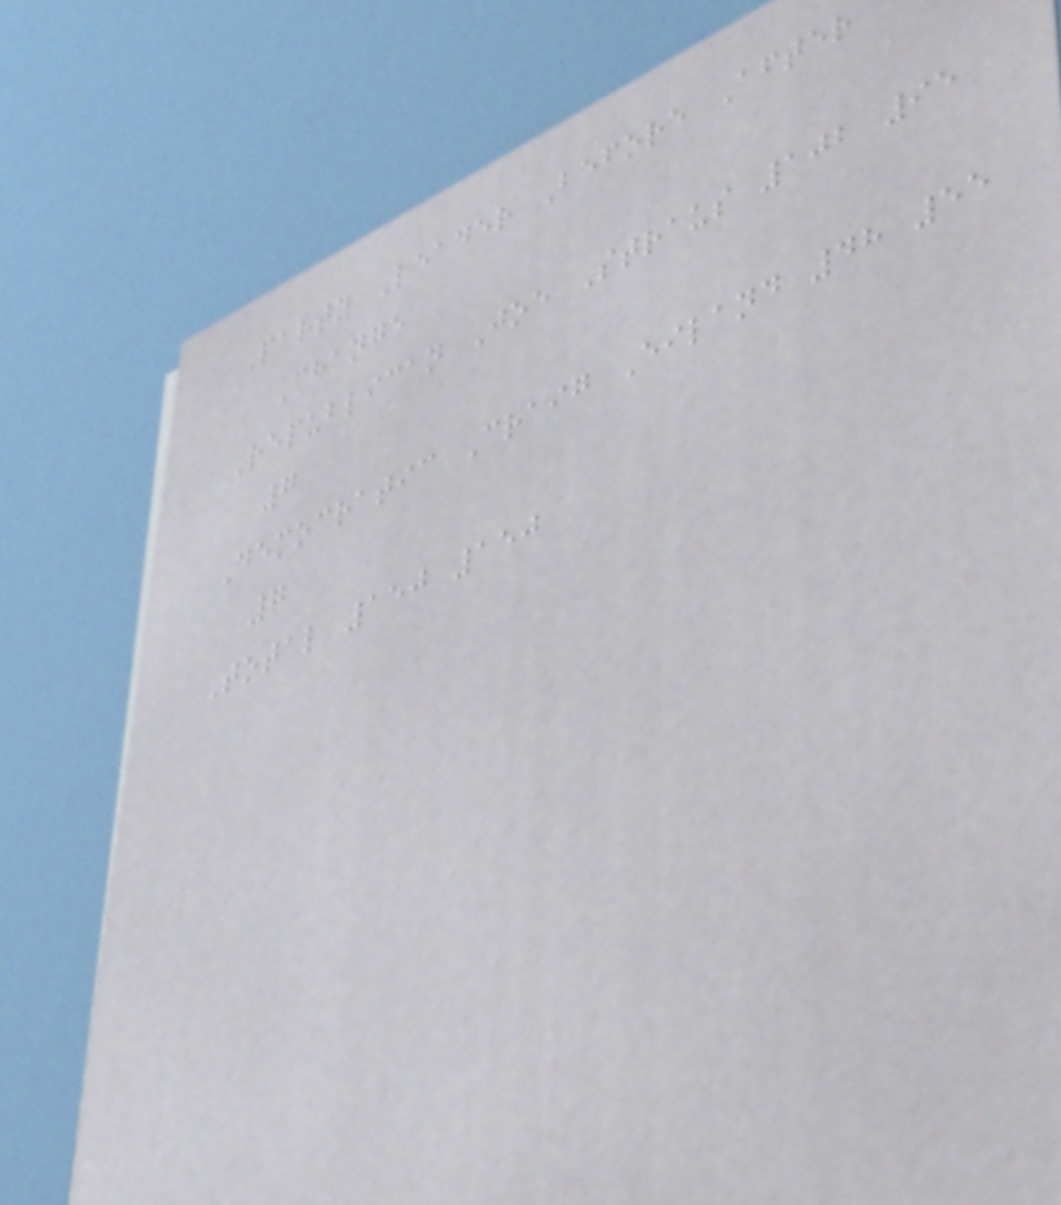Party Leader Before After
Change
Republican Joe Straus 102 95
7
Democratic Craig Eiland 48 55
7
Total 150 150
